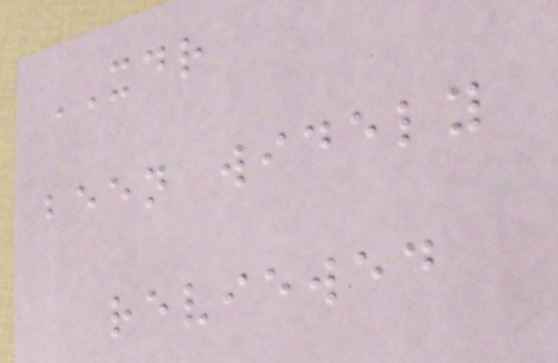XDR
been widely
reviewed
